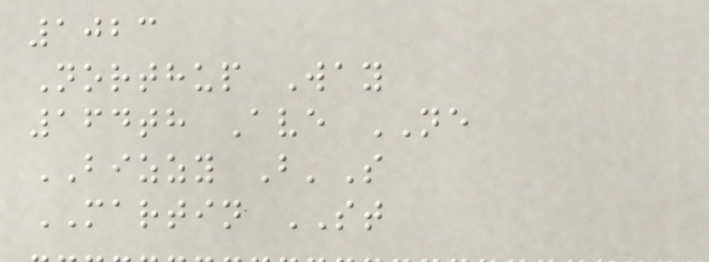1023
Northup Way
164th Ave NE
BIZZY B'S
MARTIN ST
